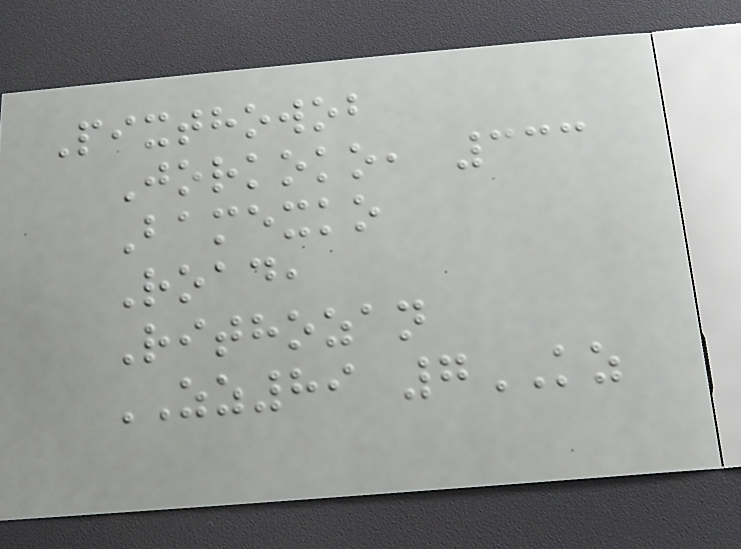Pixthowob
Jorkoko, 333
Bamexko
Road,
Rithozan
ZZ89 7KZ
